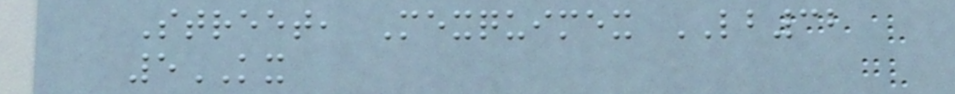Street, Mexquimex LB32
5KX
